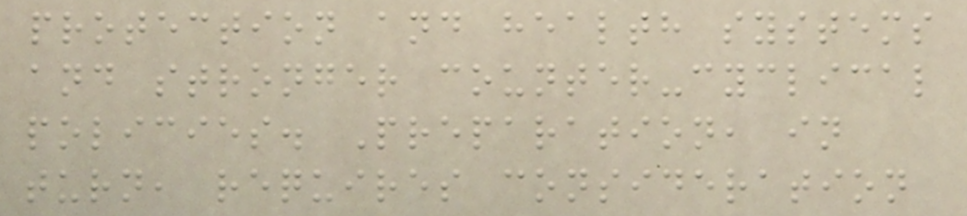protection and health systems
and stronger counter-cyclical
policies. Preparation, in
turn, requires consideration
